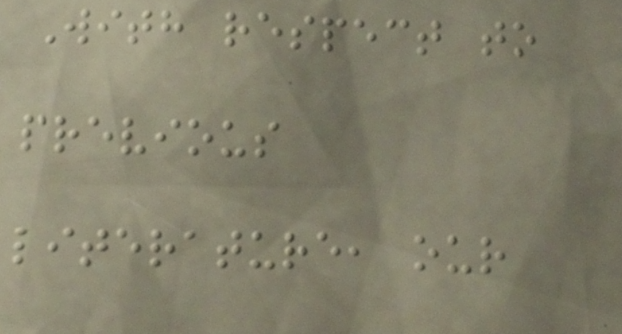With respect to
previous
literature, our
